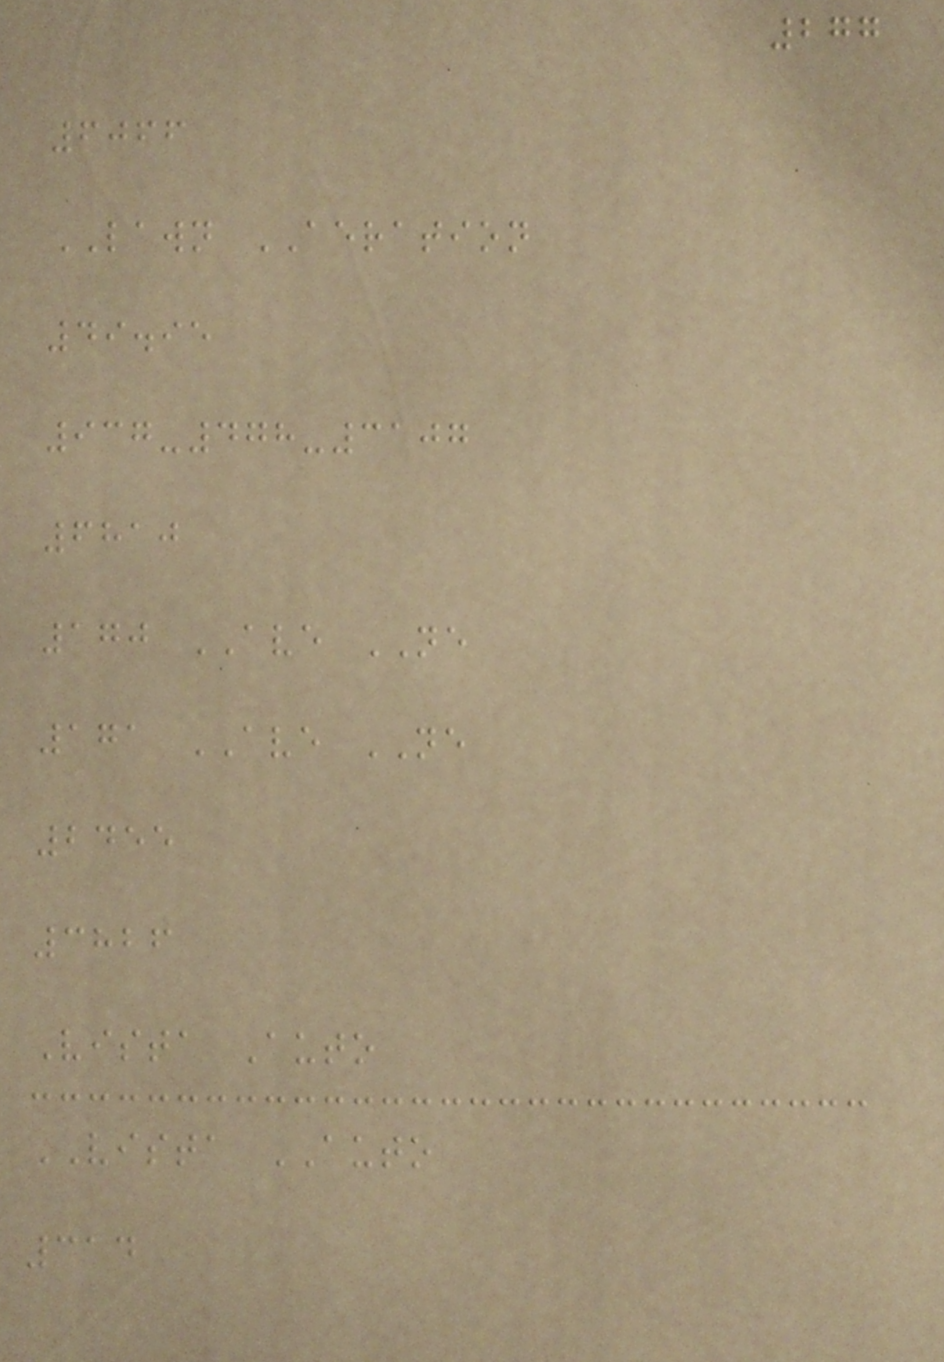277
6066
LAWN AERATION
49.95
937-478-3107
6810
170 AVE NE
171 AVE NE
2455
3826
Vista Auto
VISTA AUTO
314
